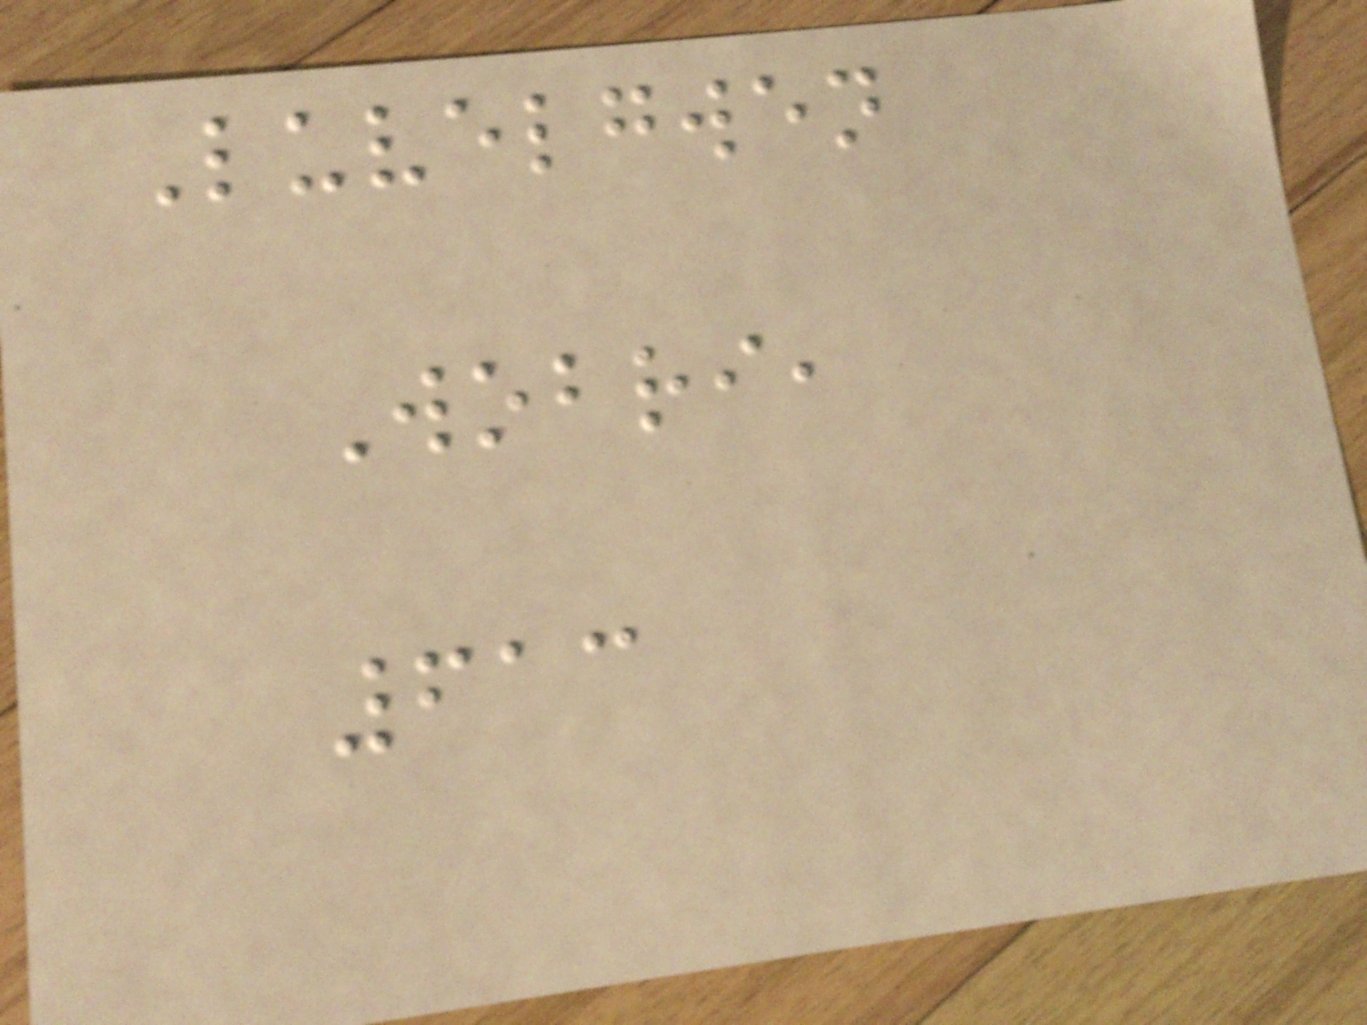Luvelgwen
Wobri,
613
